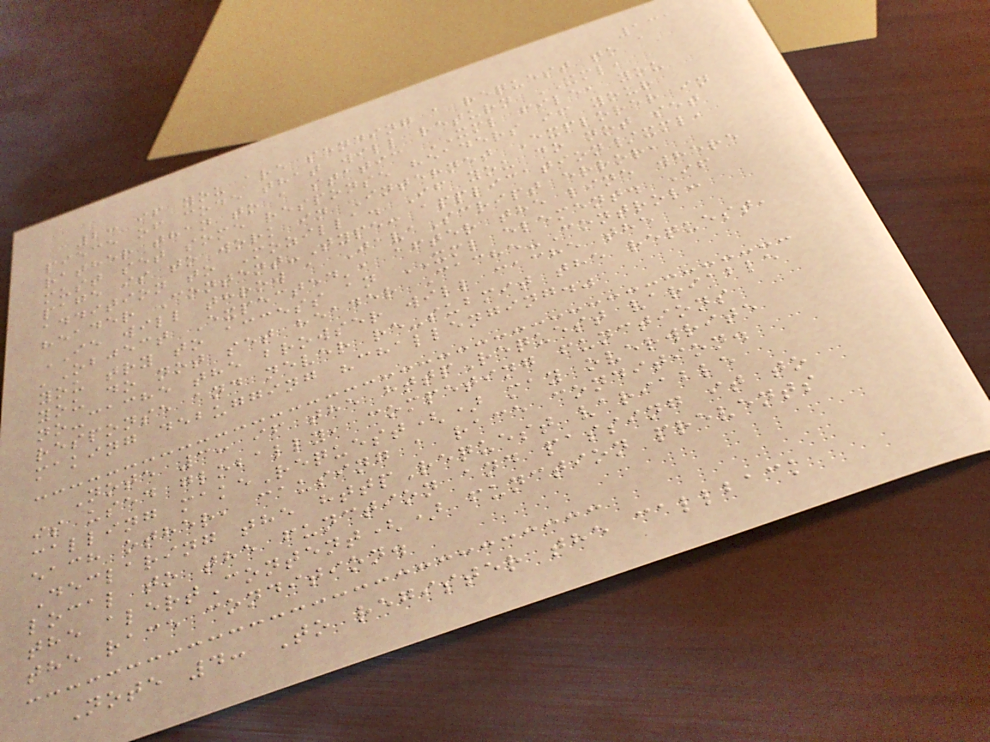131
2: if you are sending a request to a
piece of code that will return XML,
rather than to a static XML file, you
must set some response headers if your
page is to work in Internet Explorer in
addition to Mozilla. If you do not set
header Content-Type: application/xml,
IE will throw a JavaScript error,
'Object Expected', after the line where
you try to access an XML element. If
you do not set header Cache-Control:
no-cache the browser will cache the
response and never re-submit the request,
making debugging "challenging."
Note 3: if the httpRequest variable
is used globally, competing functions
calling makeRequest() may overwrite
each other, causing a race condition.
Declaring the httpRequest variable
local to the function and passing it to
the alertContent() function prevents
the race condition.
Note 4: To register the callback
